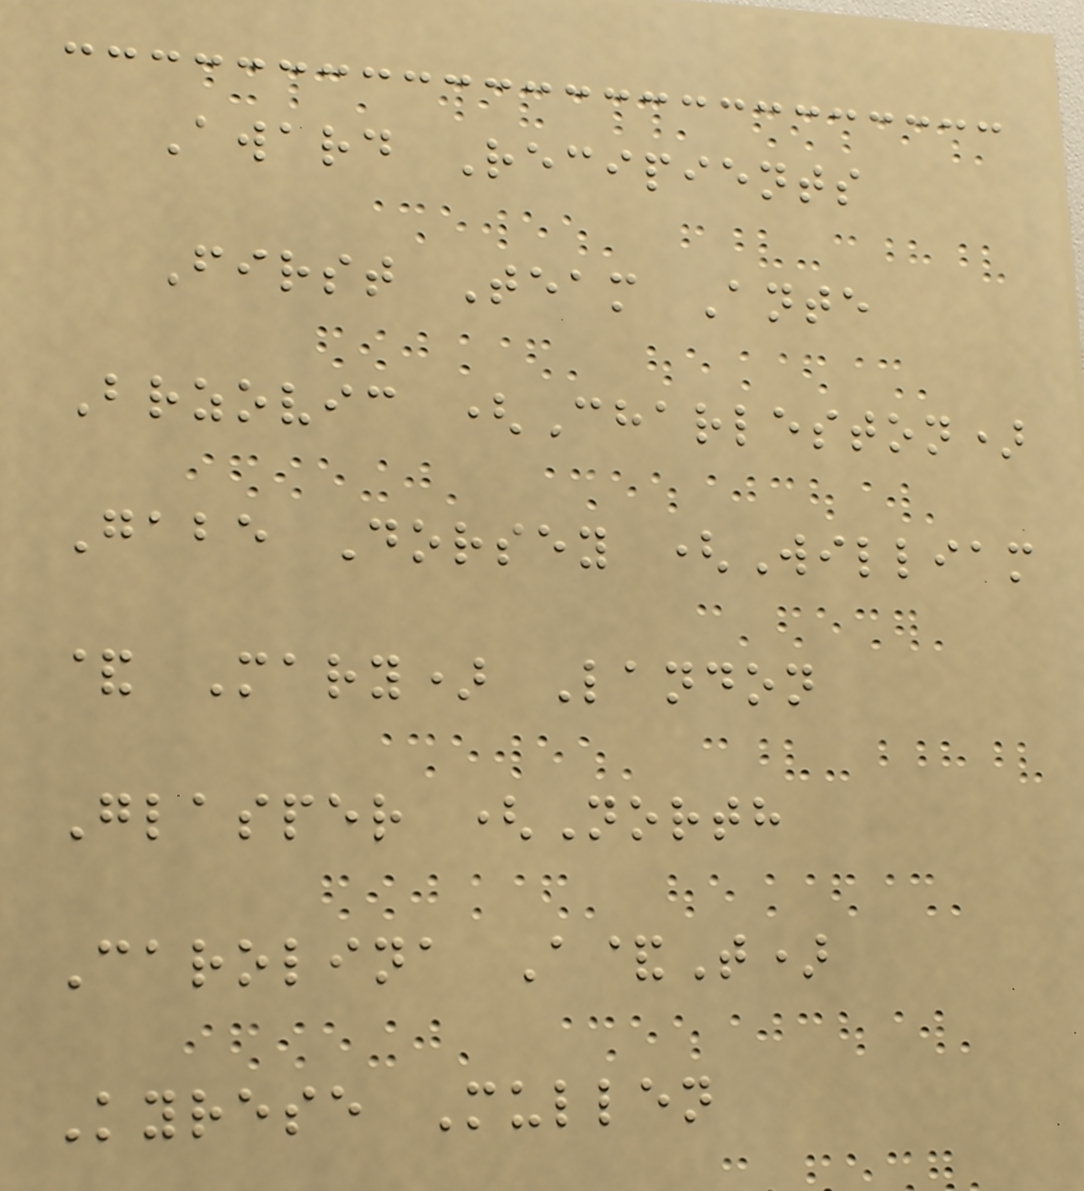Award Recipients
First Team Ante
Brzovic (Charleston)
Gabe Dorsey (William
& Mary) Landon
Glasper (North
Carolina A&T)
Kyrese Mullen
